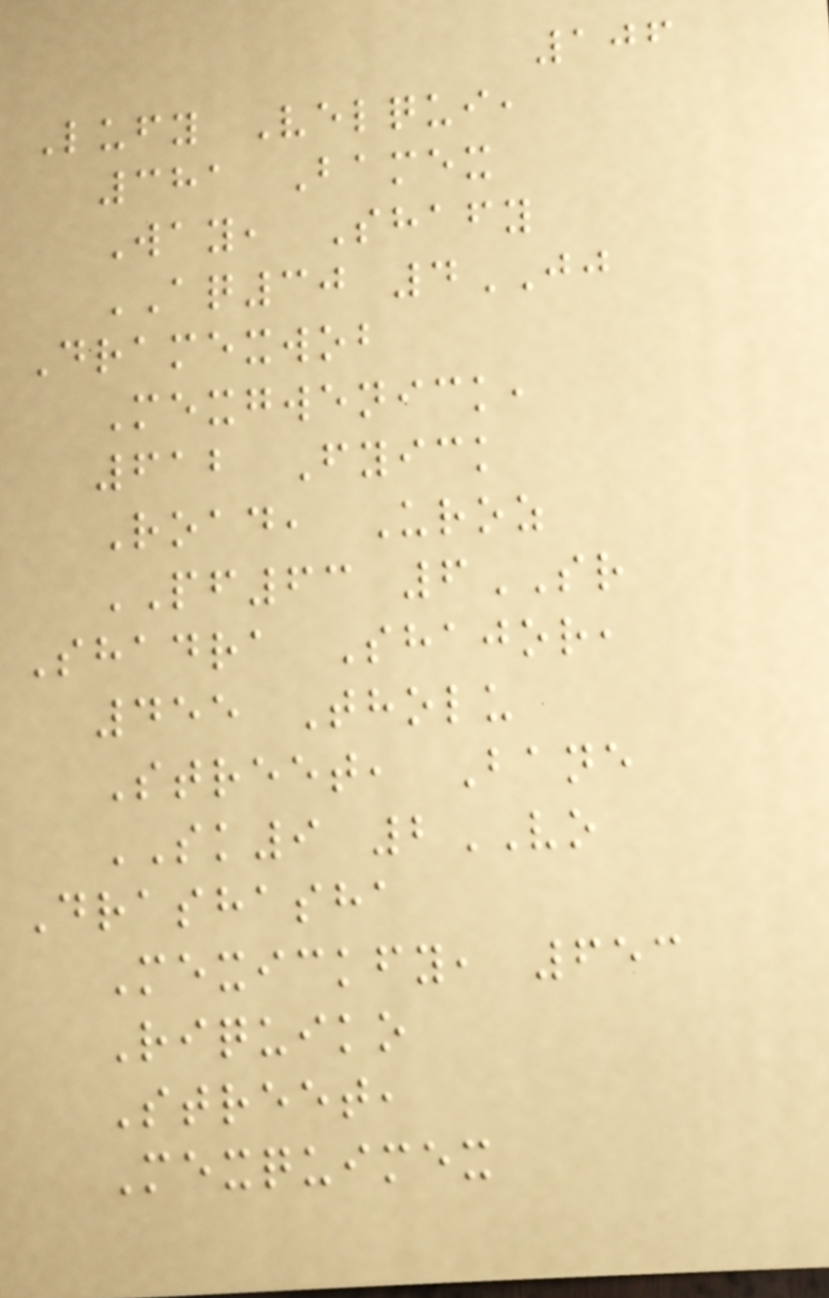106
Lufy Velqui,
381 Bamex
Way, Shafy
AQ30 4JJ
Dramexwob
Mexgwenick,
612 Fyick
Road, Uroz
PF63 6SR
Shadra Shajor,
455 Tholu
Street, Bane
SK9 2VO
Drashasha
Mexickfy, 653
Riquiko
Street,
Mexquimex
